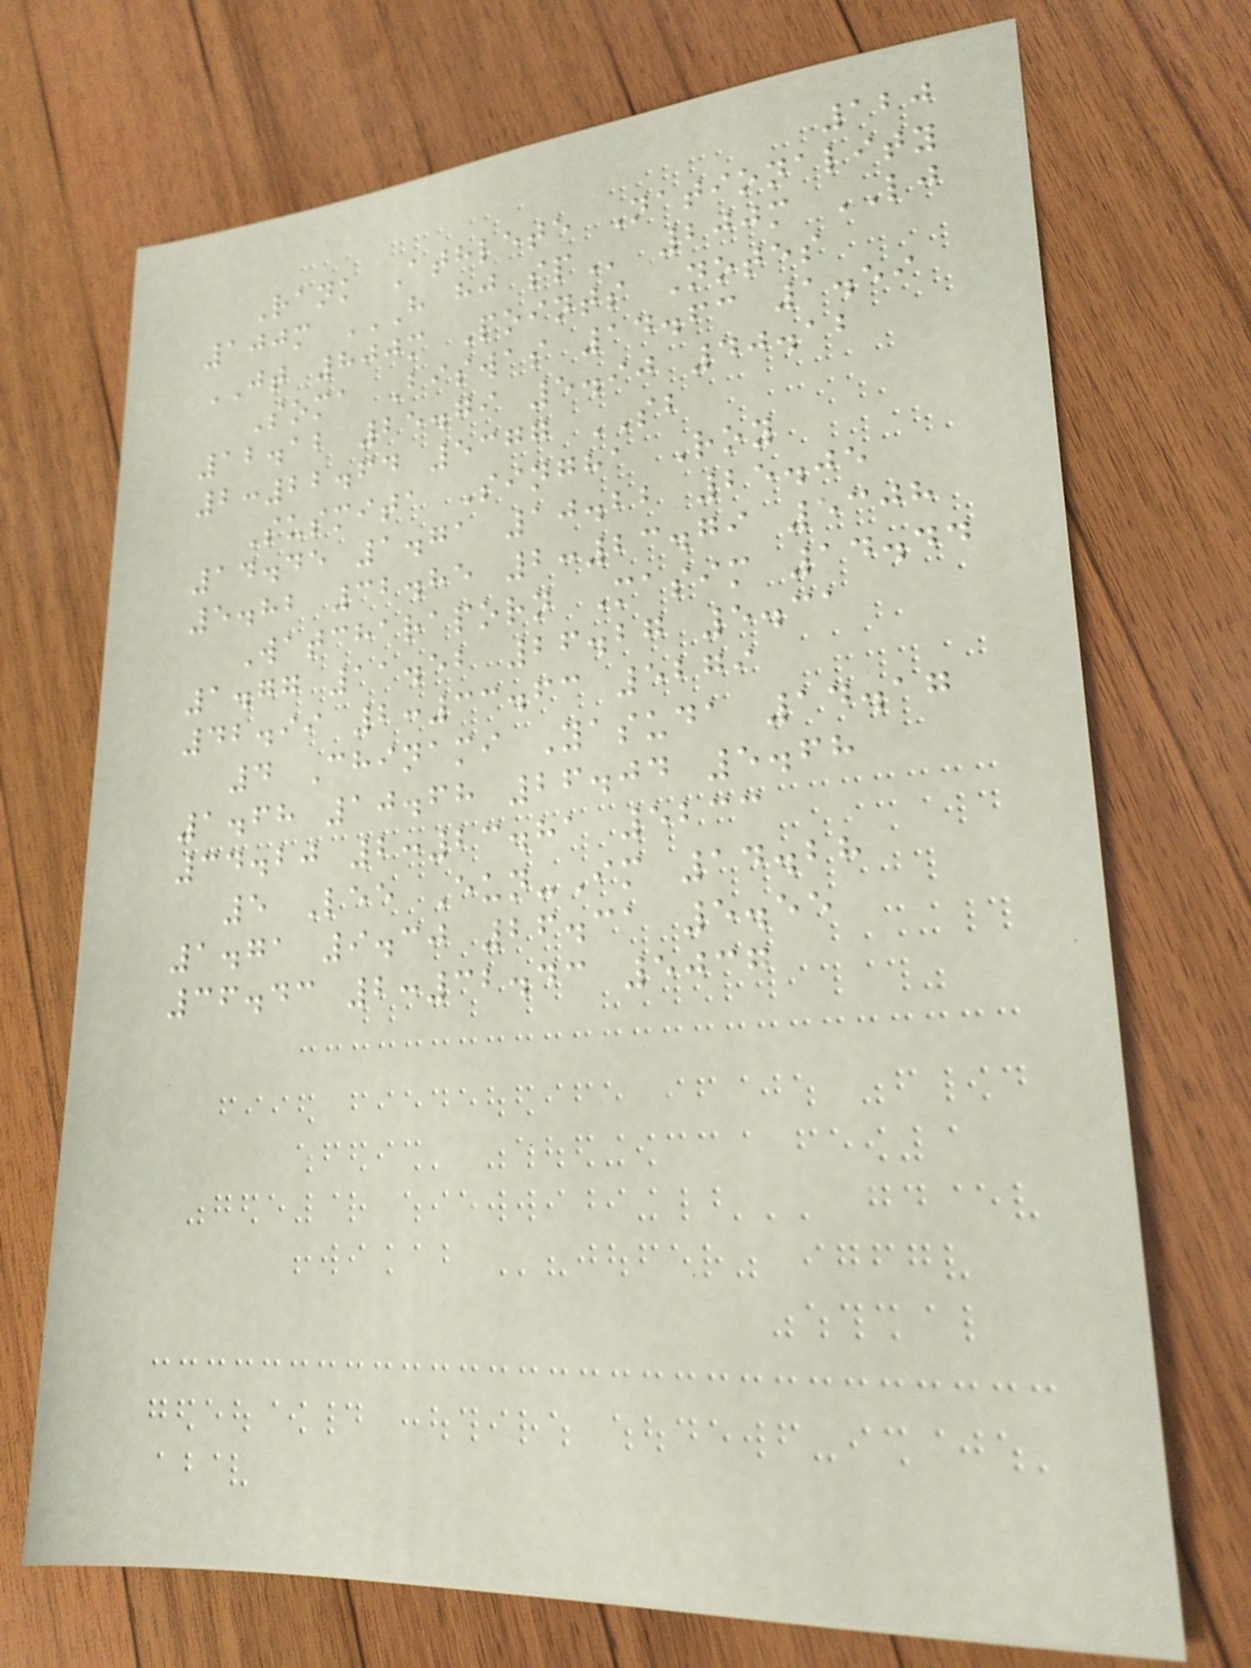120
Rank Athlete Nationality
100m H HJ SP 200m LJ
JT 800m Points Notes
Soma Biswas 14.63 1.59
12.12 25.79 5.90 40.12
2:22.64 5377 SB
Susmita Singha Roy
14.45 1.71 10.22 25.05
5.82 32.85 2:23.79 5308
Watcharaporn Masim 14.44
1.77 11.52 26.27 5.31
42.99 2:33.63 5279
4 Chinami Yasuda 14.17
1.68 10.68 26.04 5.68
34.20 2:23.81 5233
5 Lee Eun-Im 14.28
1.71 9.30 26.31 5.55
36.43 2:32.43 5037
